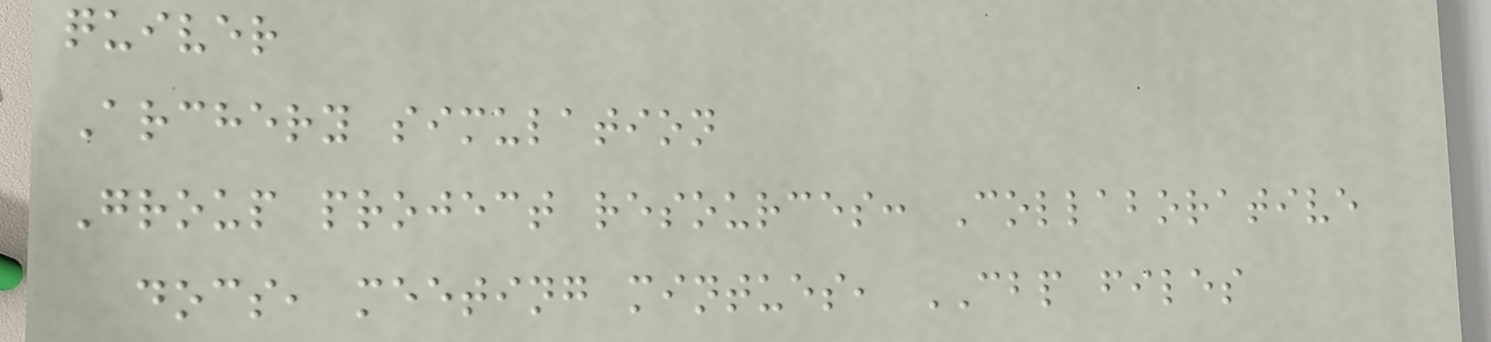quiver
Archery simulation
Group project resources: Collaborative
docs, meeting mintues, CBP files
